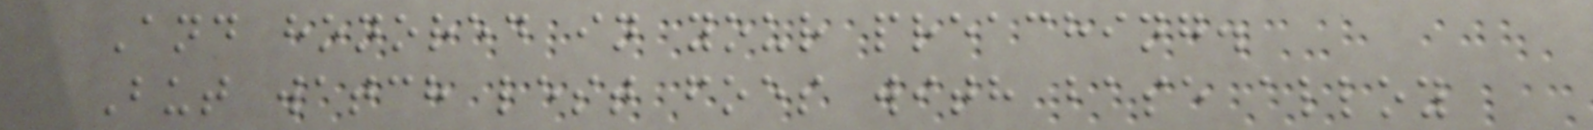And honored in your preaching.
But watch lest foes with base alloy
